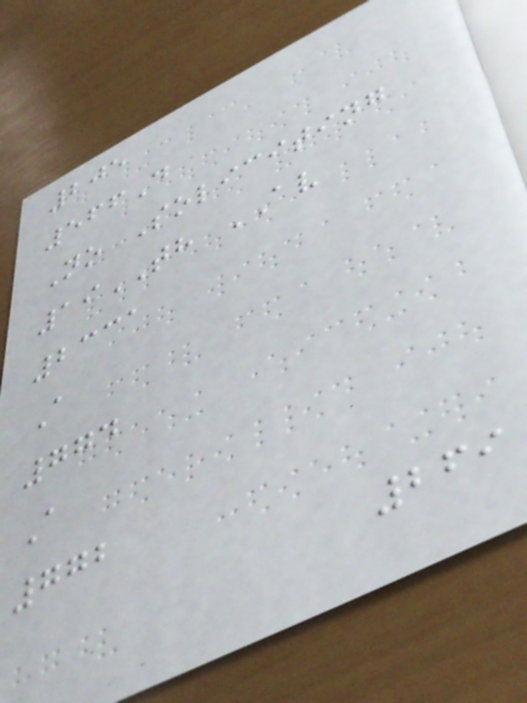205
566D
No Soliciting
19TH AV
2331
A
774
A
772
269
